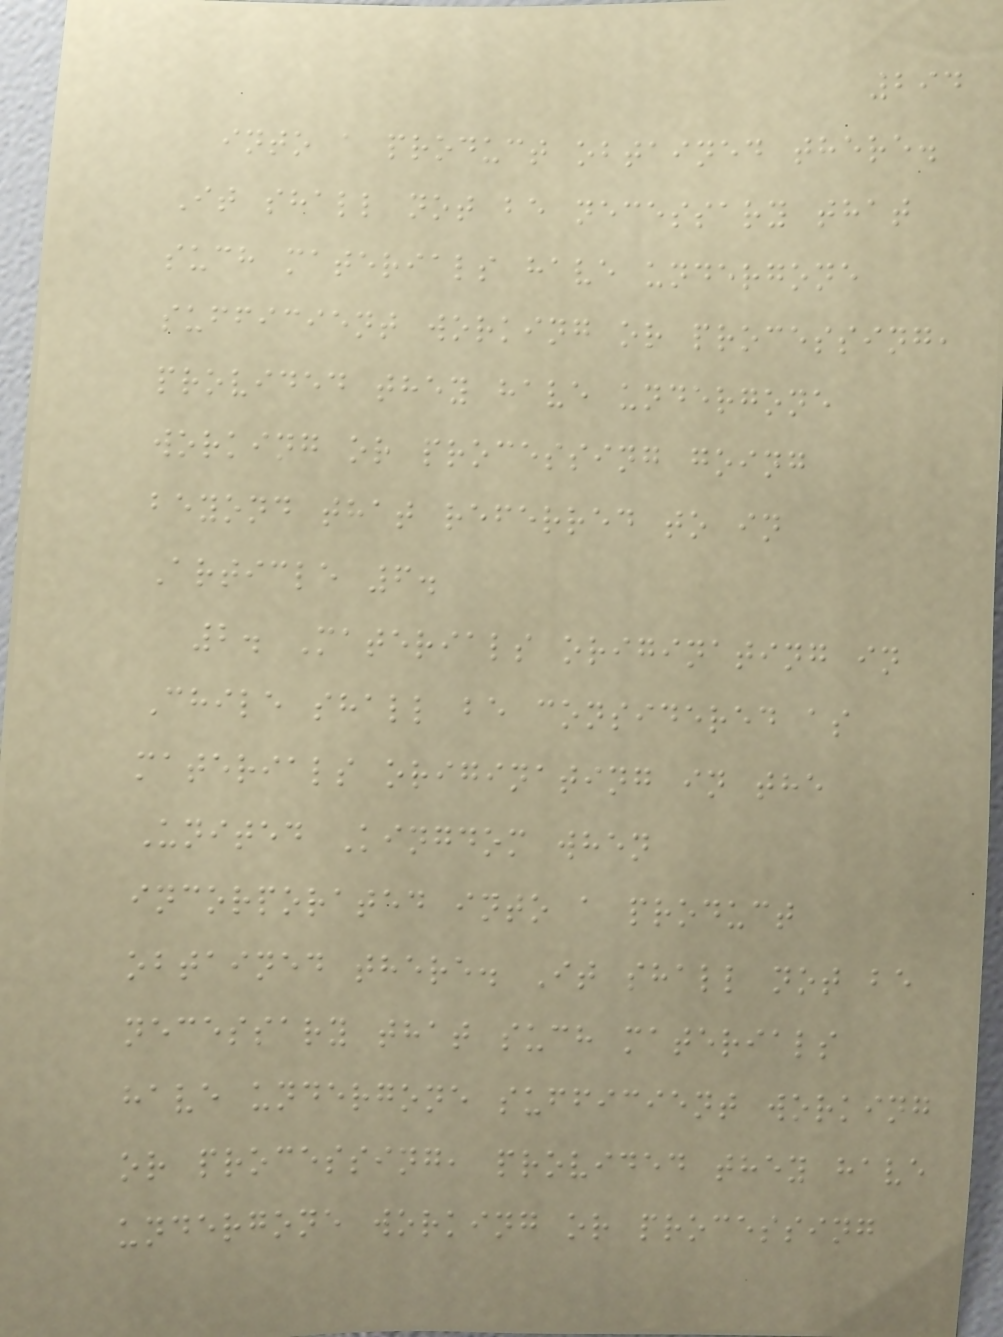294
into a product obtained there.
It shall not be necessary that
such materials have undergone
sufficient working or processing,
provided they have undergone
working or processing going
beyond that referred to in
Article 6.
2. Materials originating in
Chile shall be considered as
materials originating in the
United Kingdom when
incorporated into a product
obtained there. It shall not be
necessary that such materials
have undergone sufficient working
or processing, provided they have
undergone working or processing
